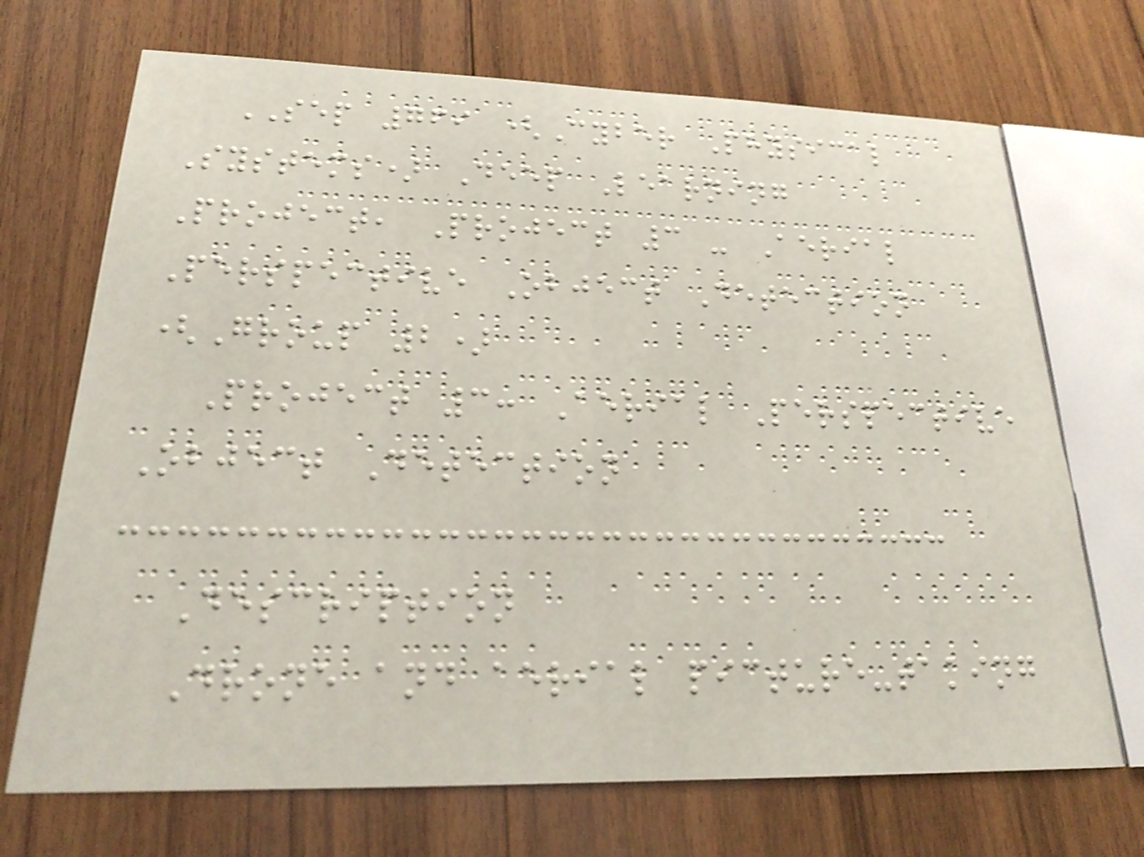SEP 769 (Cyber Physical
Systems) Deep Learning
Project, Project 3 - Aerial
Perspective Object Detection
(Group 2)
Project 3: Aerial Perspective
Object Detection
Description
Drone and aerial picture-taking
